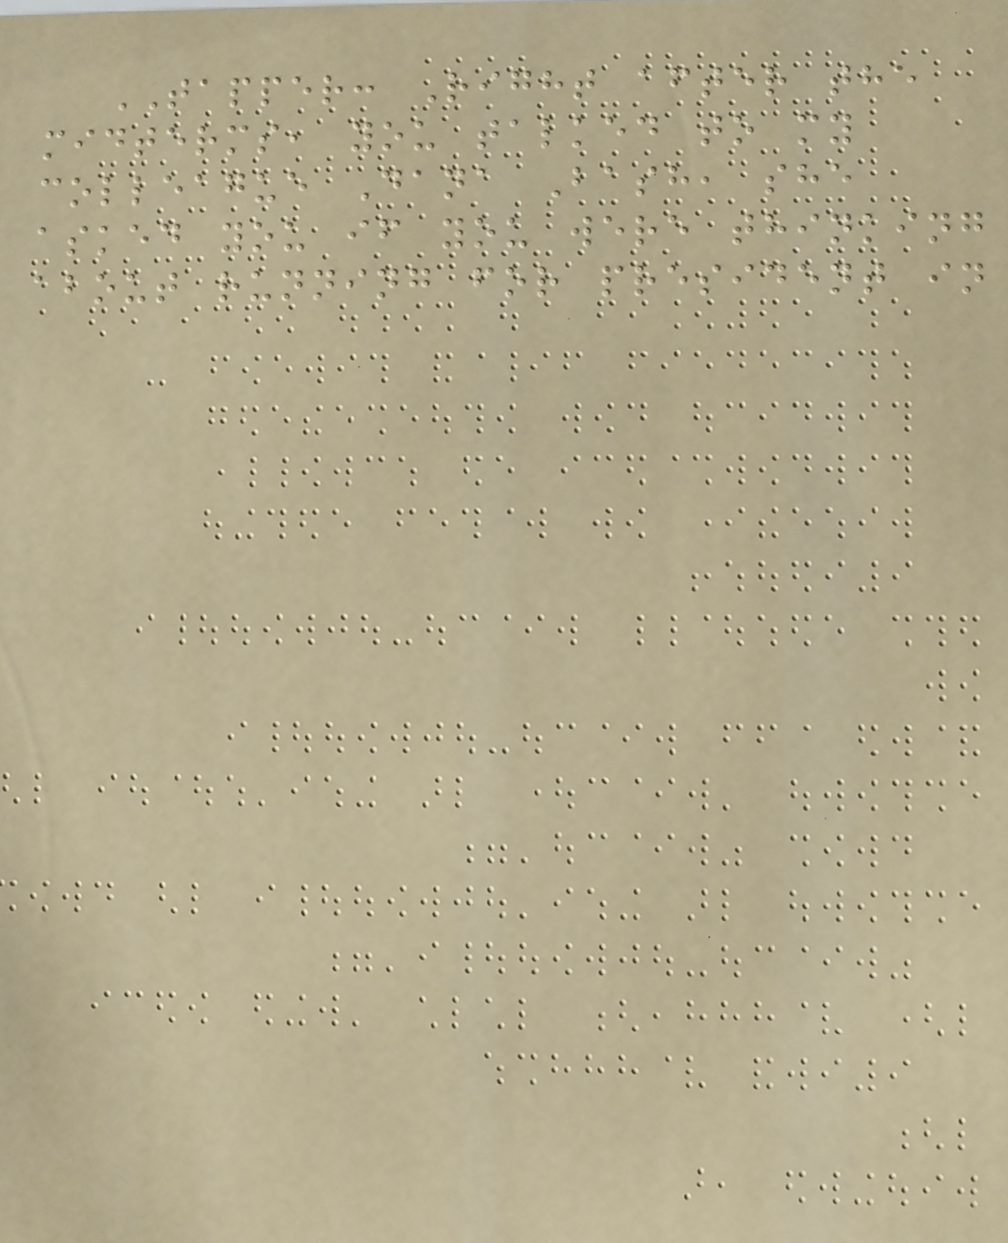TAPPER: Right after the
midterms, you talked to my
colleague Dana Bash, she
asked you if you were thinking
about running for president in
